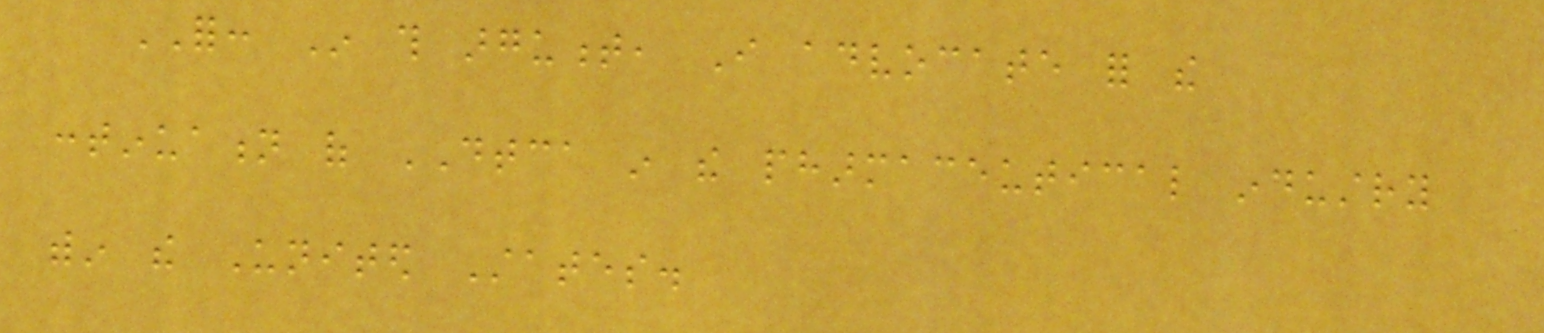FOR: In this argument, I advocate for the
continuation of DTCA in the pharmaceutical industry
within the United States.
